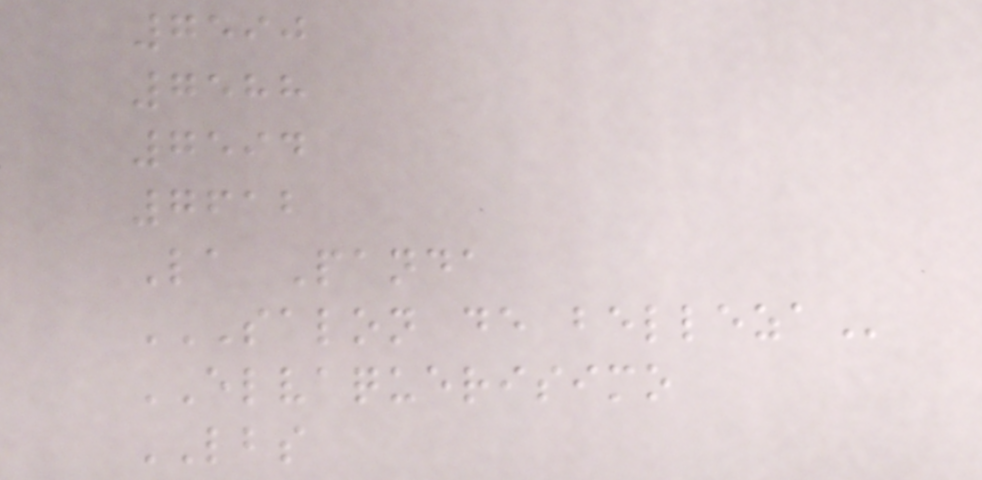7590
7588
7594
7612
La Panda
SALON DE BELLEZA
ELVAQUERISIMO
LBS
